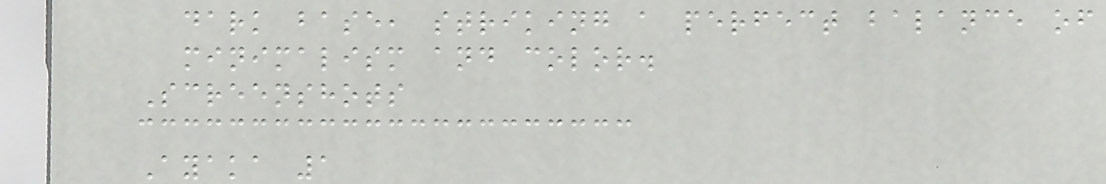dark base, striking a perfect balance of
minimalism and color.
Screenshots
Ayaka 1
